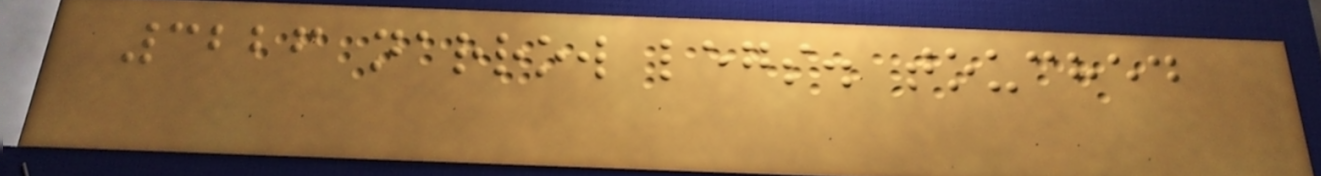3226 narrow legs. touched
